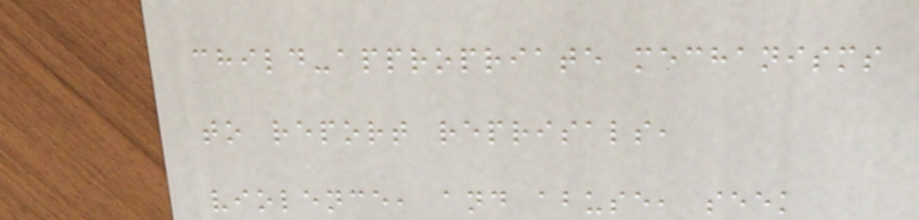child-appropriate mechanisms
to report reprisals,
violence, and abuse, seek
